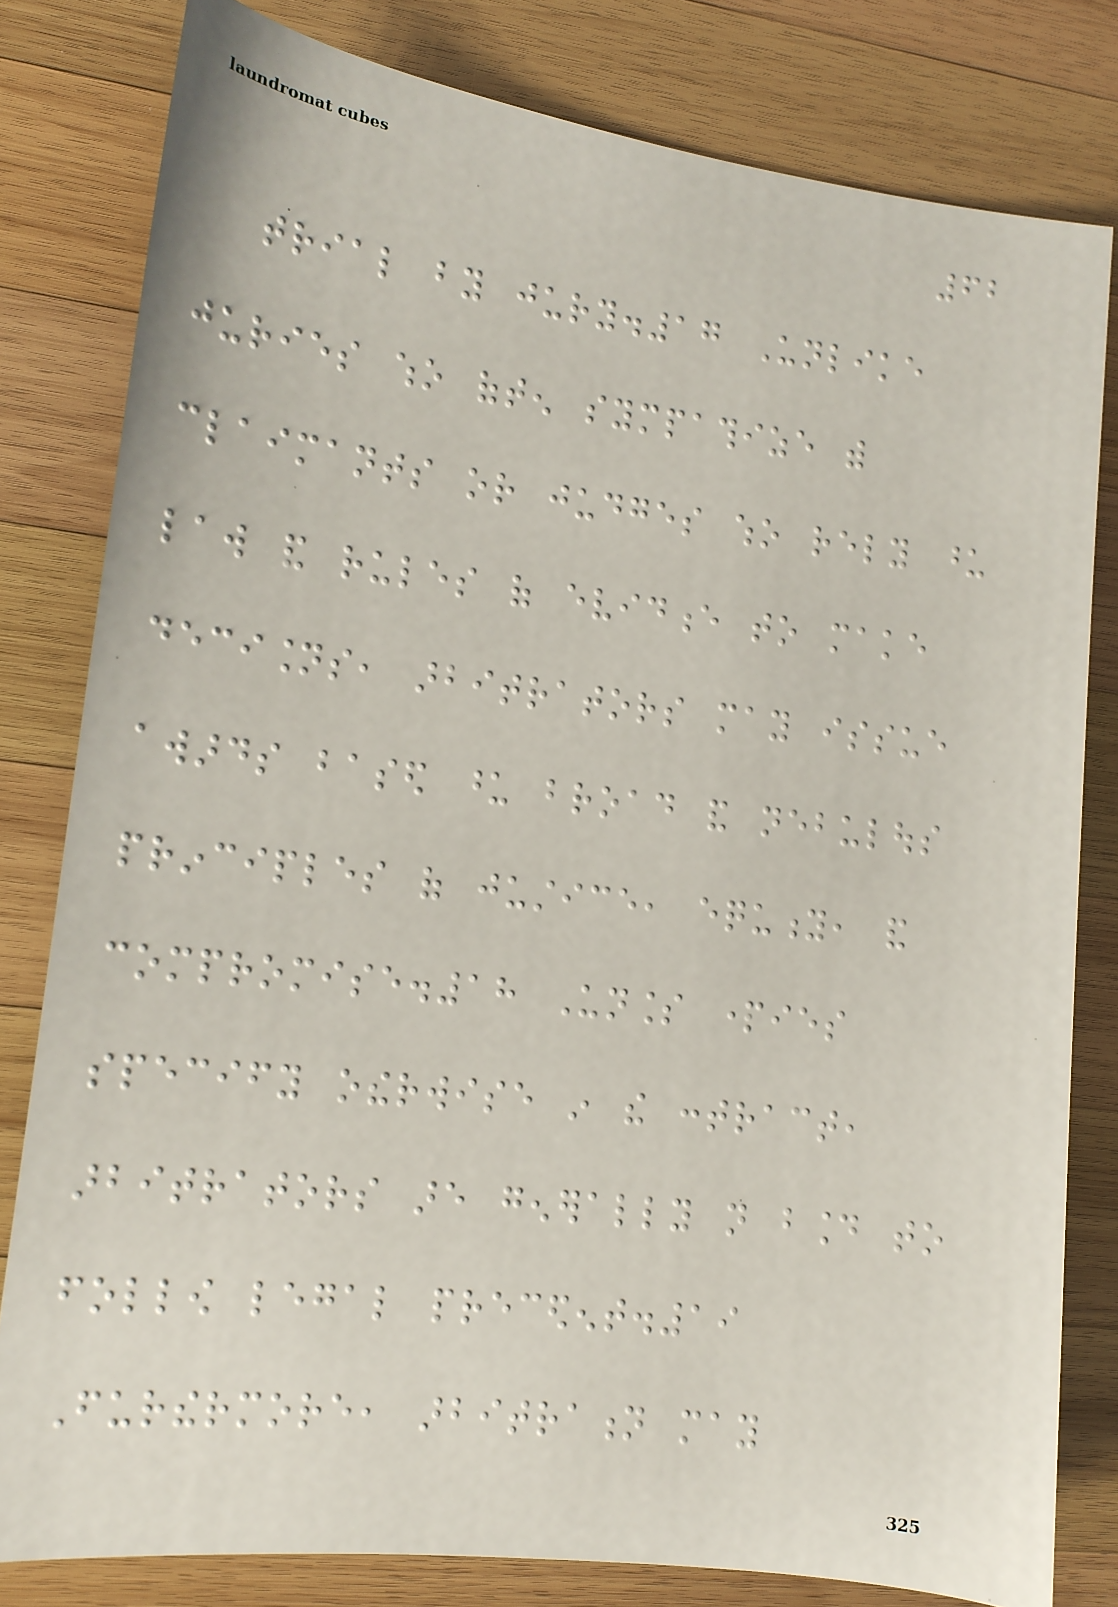62
trial by jury.17 Unlike
juries who often sympathize with
claimants or judges who rely upon
law and rules of evidence to make
decisions, arbitrators may issue
awards based upon broad and nebulous
principles of justice, equity, and
compromise.18 Unless parties
specify otherwise in the contract,
arbitrators are generally not bound to
follow legal precedent.19
Furthermore, arbitration may
